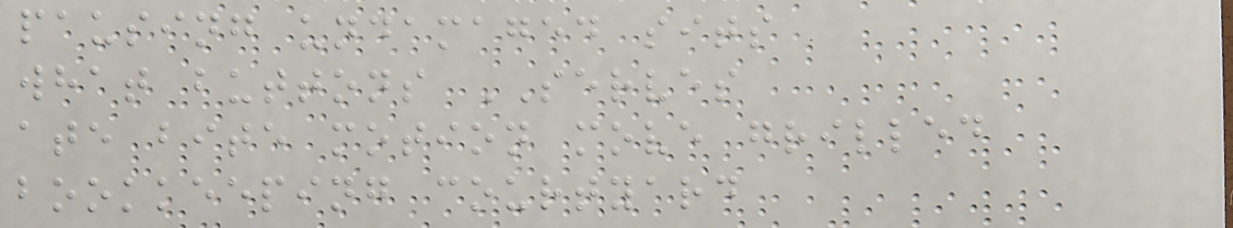pausing undamaged sits
what buttons SERVES
ate bite motion move grilled
bookkeeping courtyard
